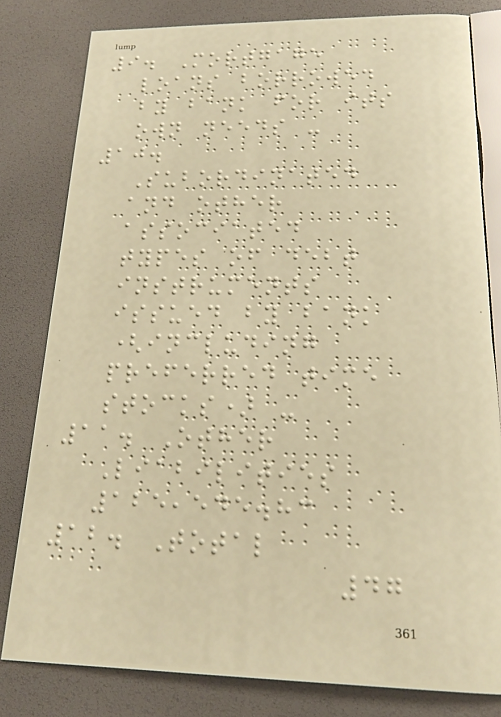9. Mortgage
loans borrowed
by bank for its
own needs -
10.
Subordinated
and other
associated
types of debt
instruments
issued by bank
(including
preferred time
stocks) -
11. Other
Liabilities
125,545.83
12. Total
47
